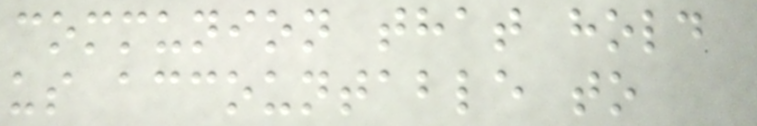communion that hold
us accountable to
